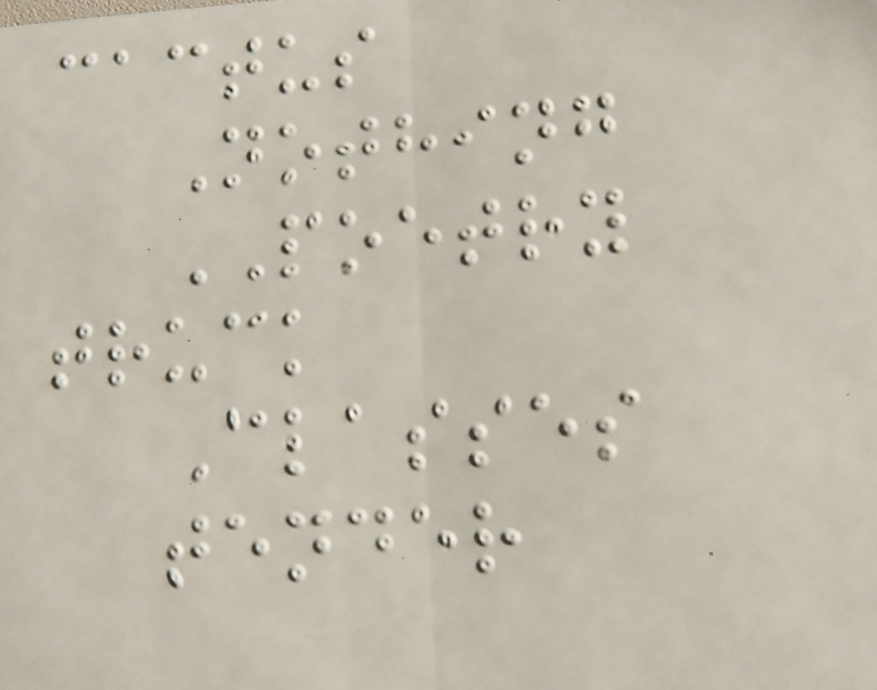cactus
Nothing
POETRY
truck
Classes
tender
